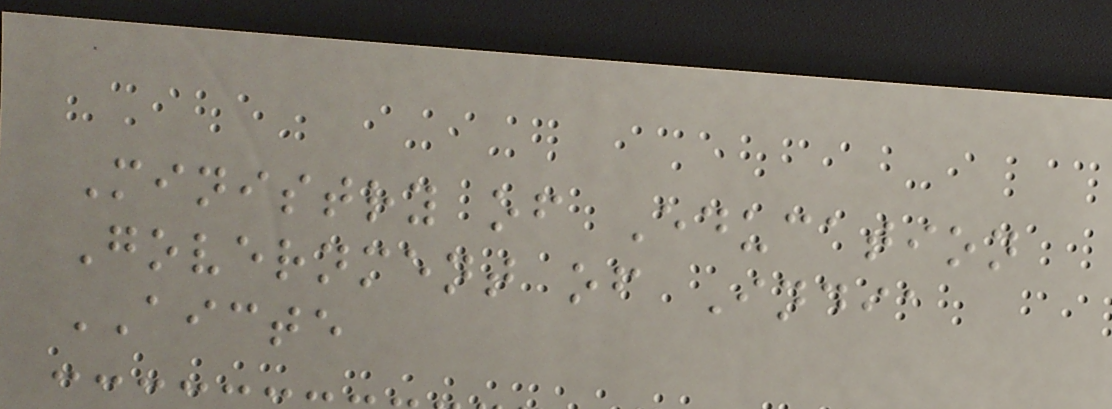Ministry of Education
Government of India
AICTE
